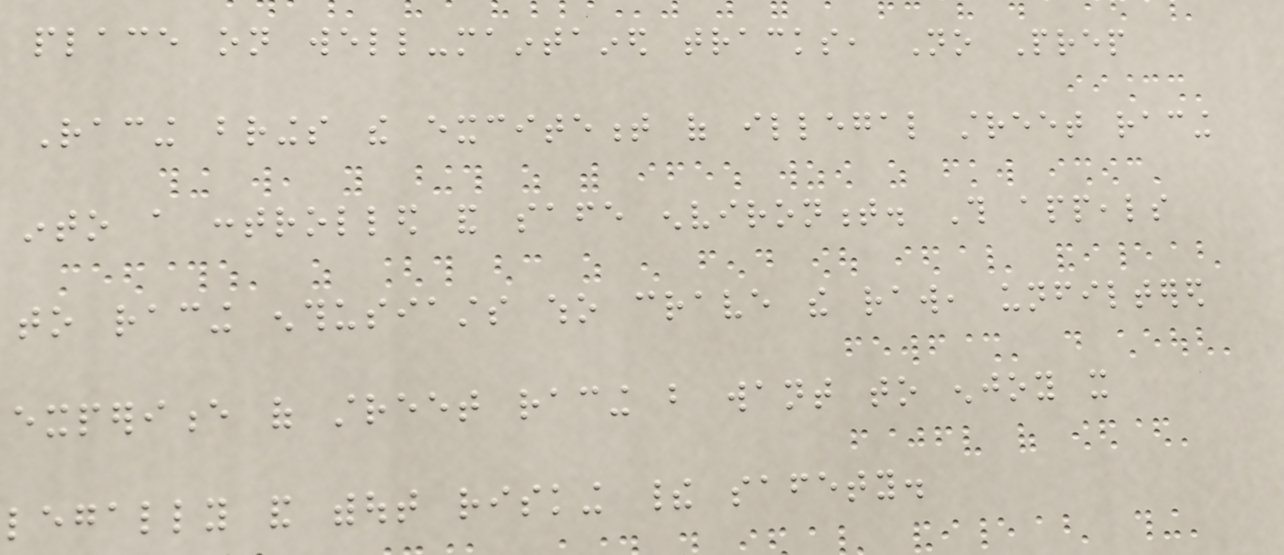place on well-maintained tracks, No Prep
Racing brings the excitement of illegal street racing
into a controlled and safe environment. This appeals
to racing enthusiasts who crave the raw, unfiltered
experience of street racing but want to enjoy it
legally and without risking their safety.
